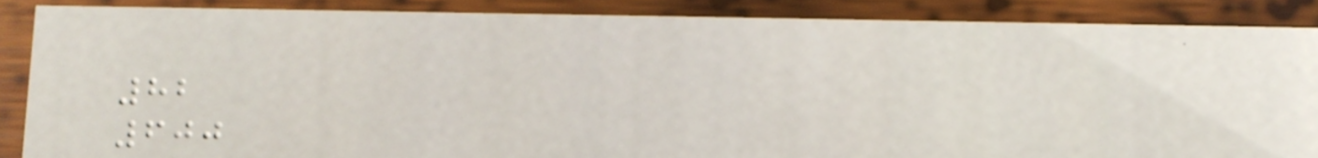82
600
